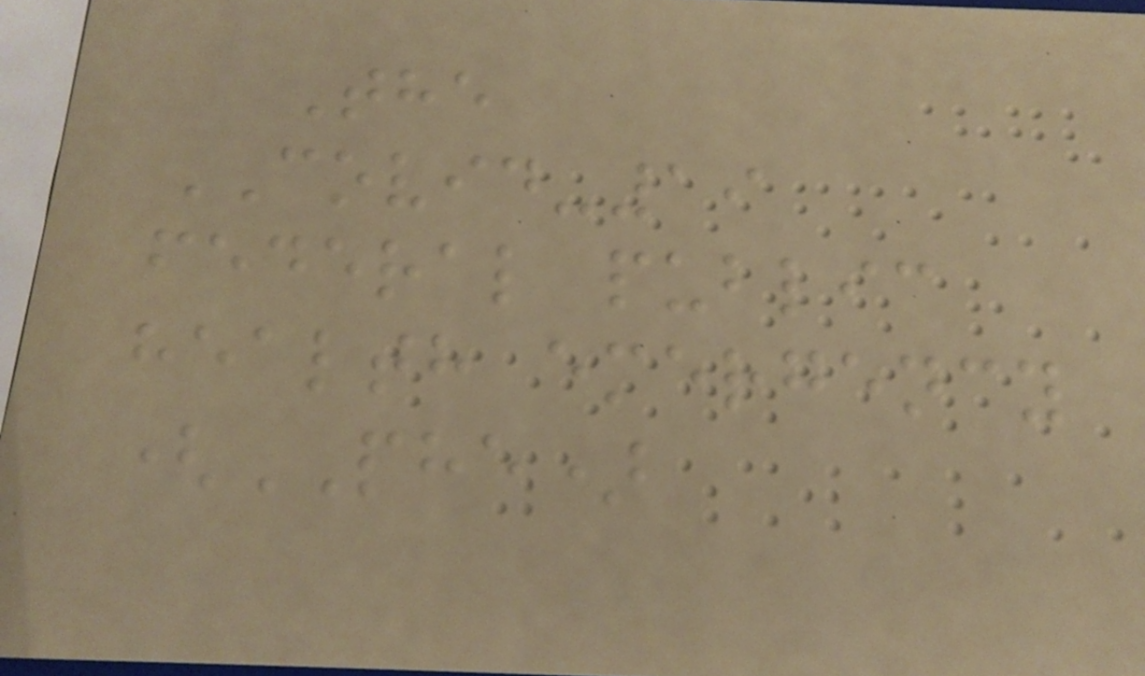The
COVID-19
federal public
health emergency
(PHE)
